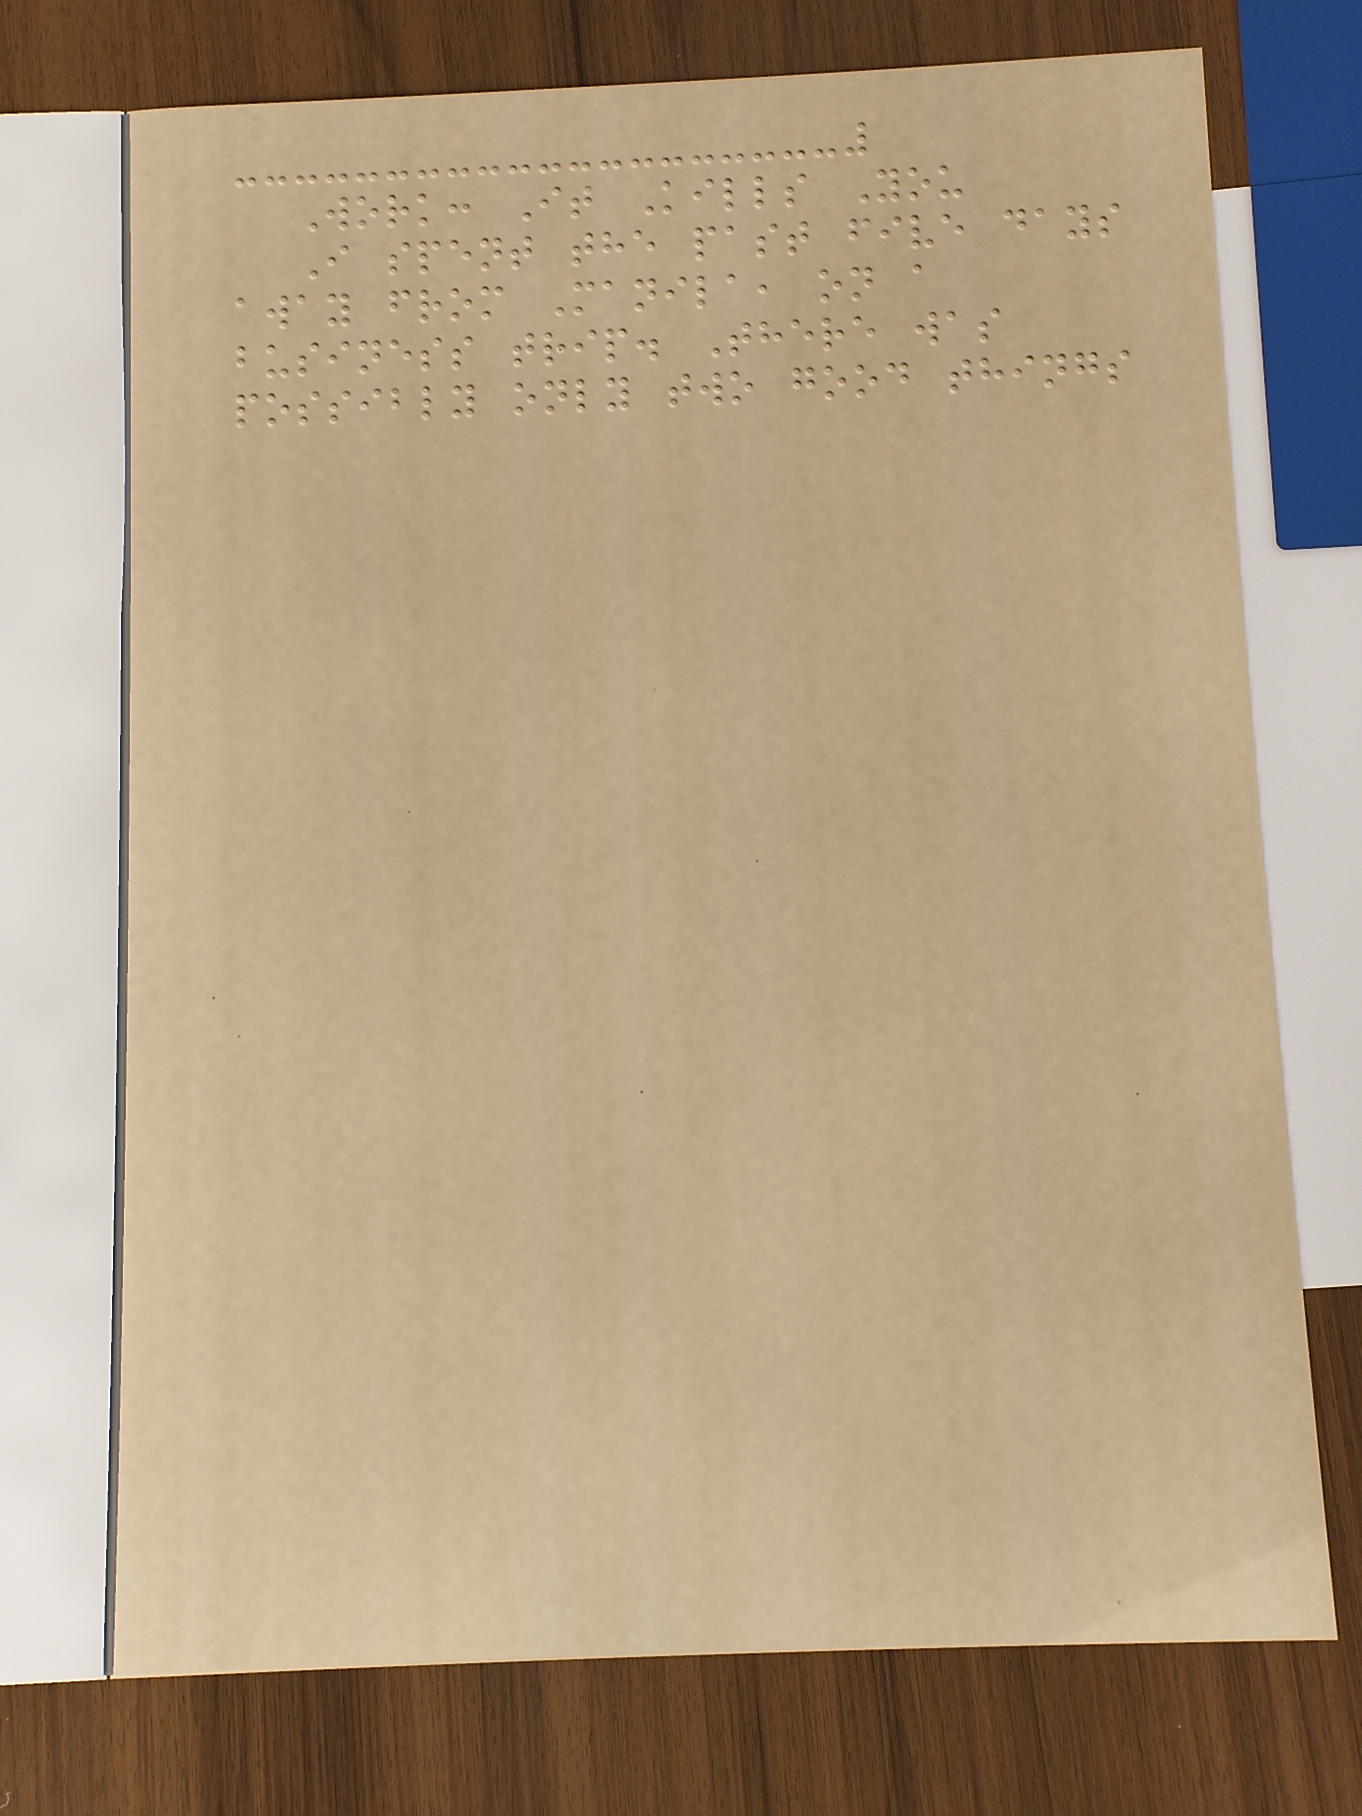Work: It Kills You
I spent the past five days
away from Manila, on a
business trip. There was
possibly only two good things
